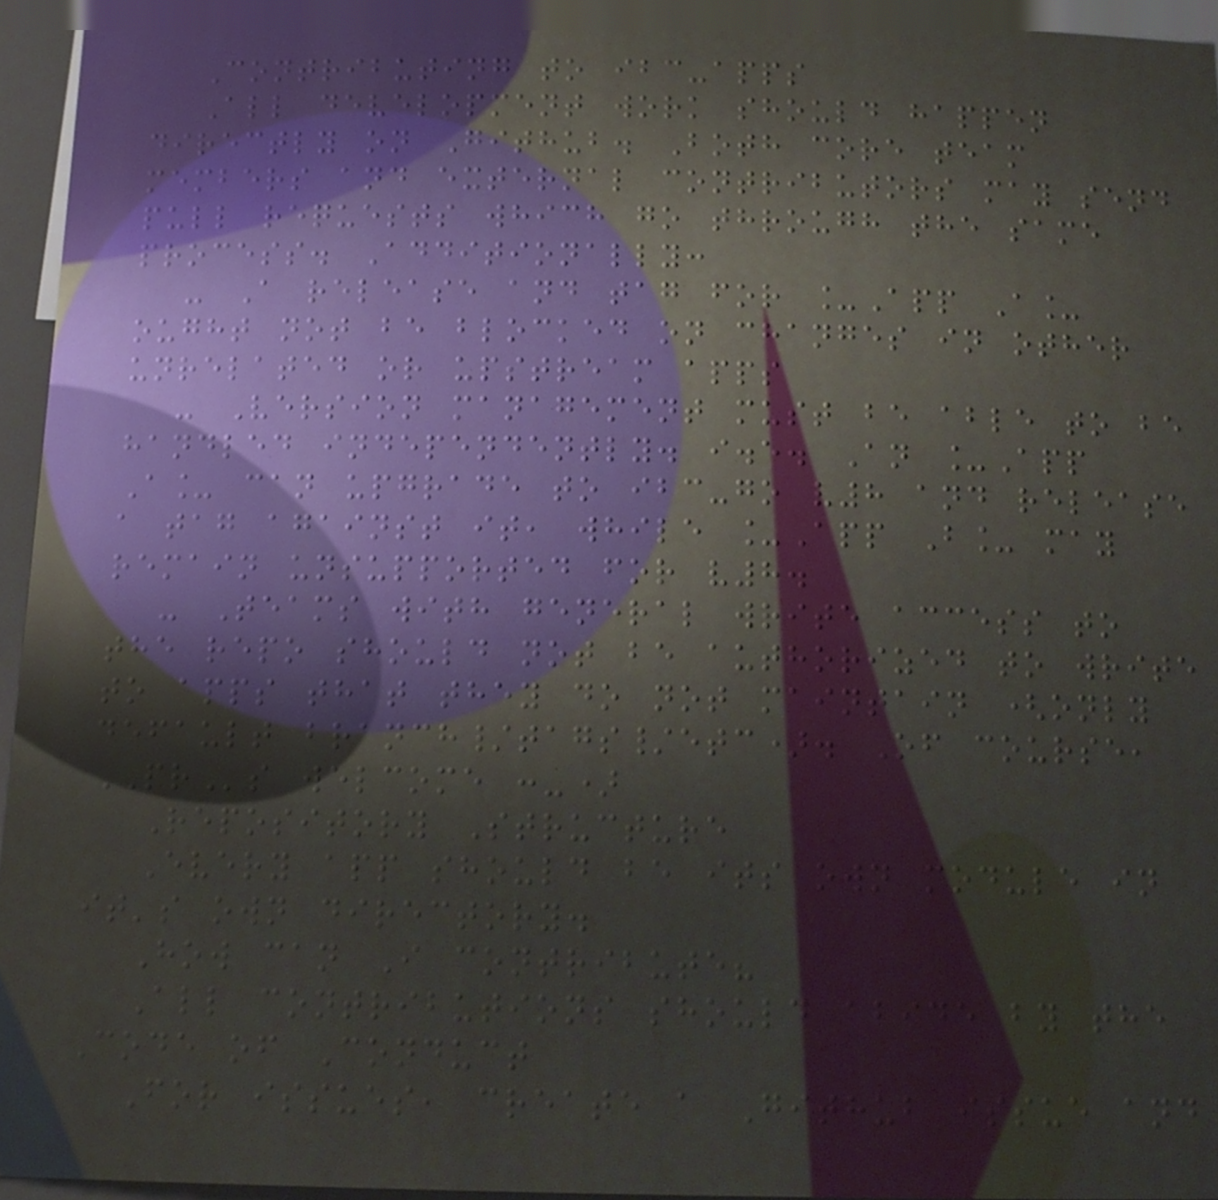Contributing to ibc-apps
All development work should happen
directly on Github. Both core team
members and external contributors may send
pull requests which go through the same
process. Additionally:
- A release and tag for _App A_
ought not be blocked on changes in other
unrelated or upstream apps
- Version management must be able to be
handled independently. i.e. An _App
A_ can upgrade to ibc-go v8 and release
a tag against it, while _App B_ may
remain unsupported for v8.
- Teams with general write access to
the repo should not be authorized to write
to apps that they do not maintain (only
default branch/tags/etc). Of course,
PRs welcome :-)
Repository Structure
Every app should be its own module in
it's own directory.
How can I contribute?
All contributions should abide by the
Code of Conduct
For issues, create a Github issue and
